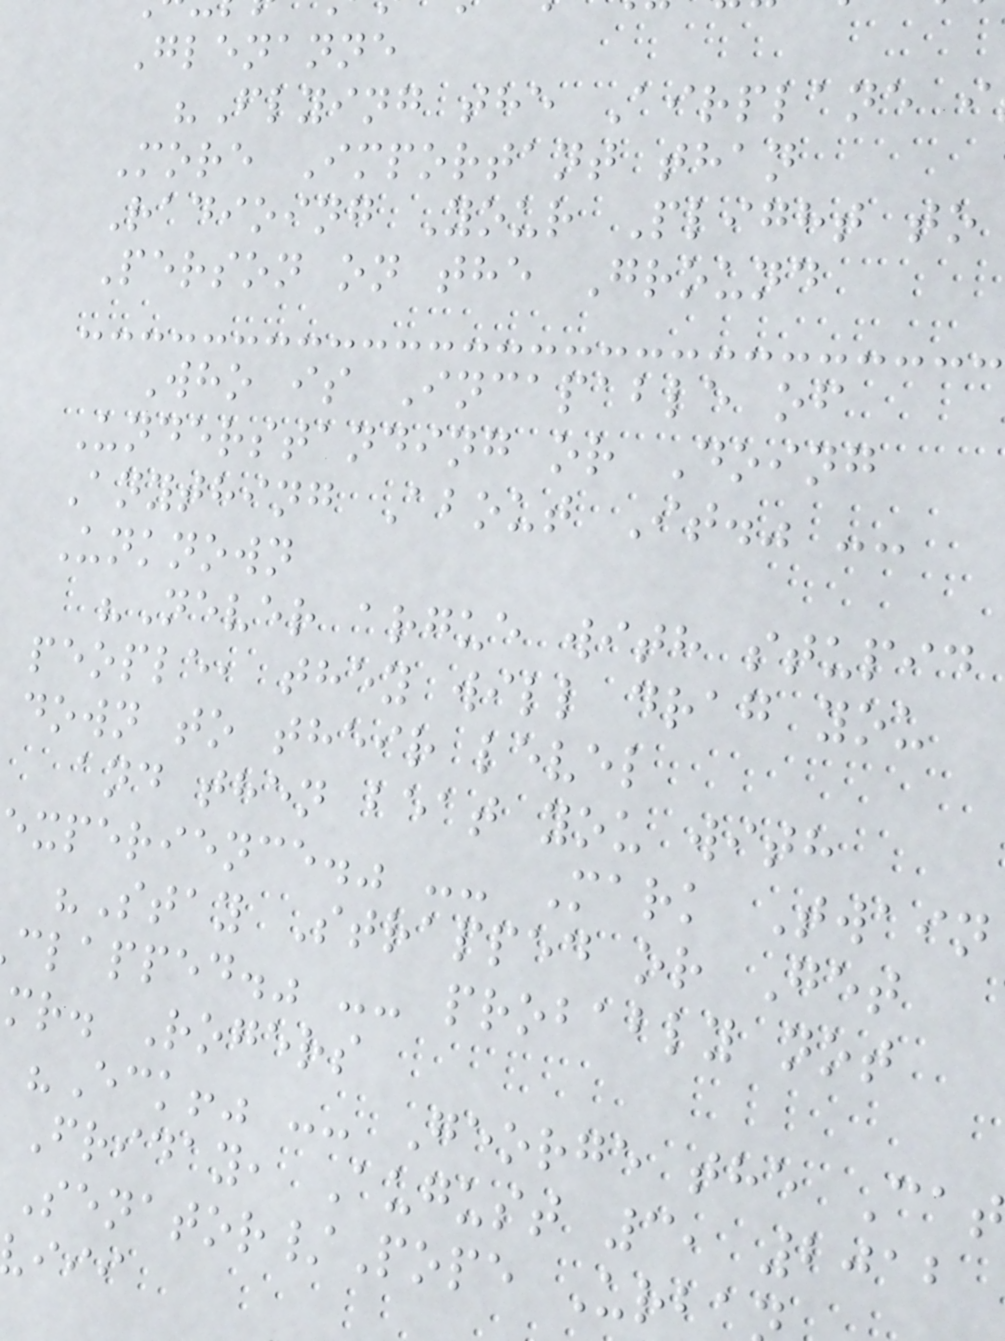Glenanne
"Flying the Airplane i
More Important than
Radioing Your Plight to
Person on the Ground
Who is Incapable of
Understanding or Doing
Anything About It." --
Unknown
"Never argue with stupid
people, they will drag you
down to their level
and then beat you with
experience." -- Mark Twain
"Stay Strapped or Get
clapped." -- probably not
mr. Rogers
"Eck!" -- George the Cat
Friday, August 3, 2012
Senator/Pope Urb
